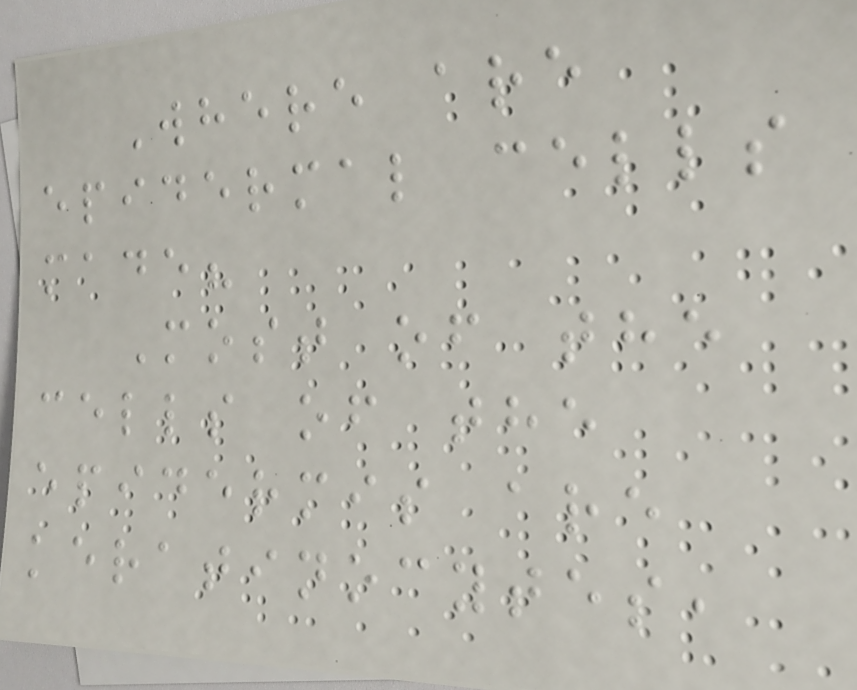Where are
epidermal cells
made?
Most of the
cells of the
epidermis are
keratinocytes,
